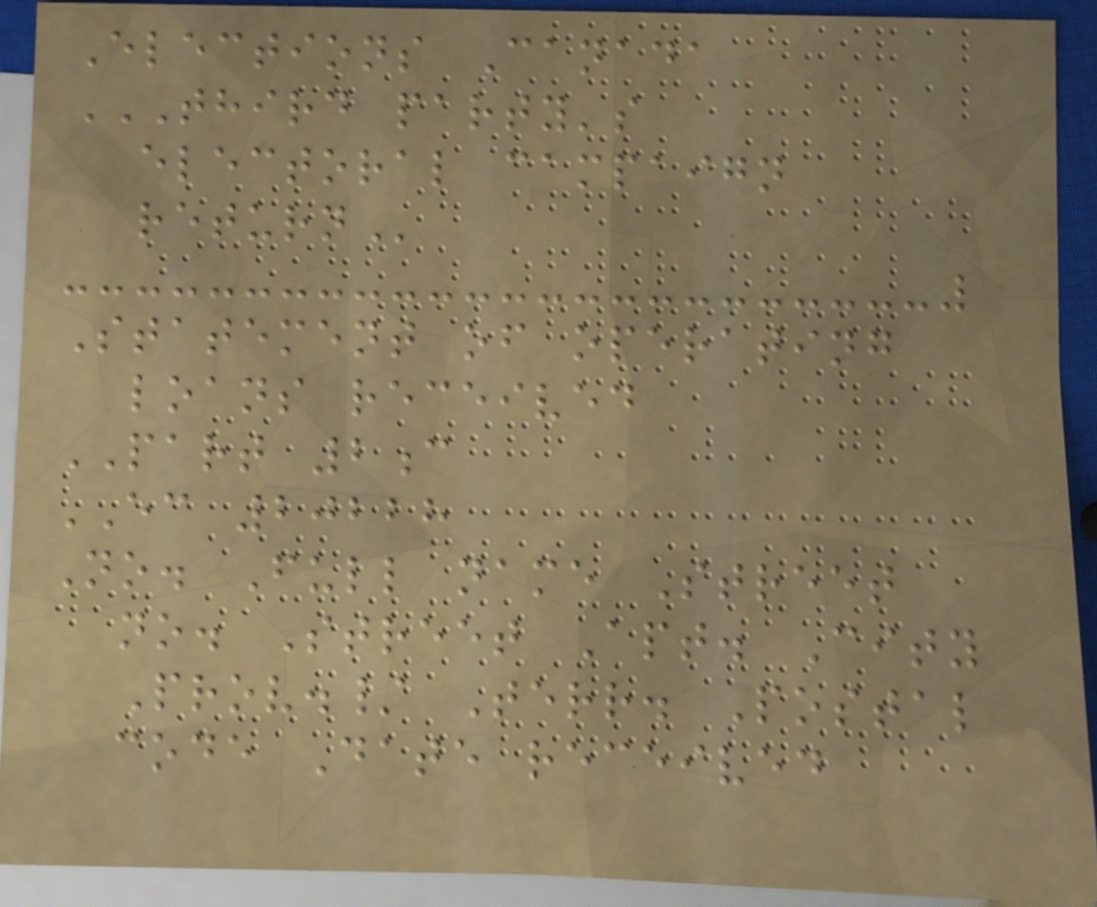Elections Canada
THIRD PARTY'S
ELECTORAL CAMPAIGN
RETURN
Statement of operating
loans received
PART 2c
EC 20228
No. Full name Street
no. Street Apt. City
Prov./ Terr. Postal
code Date received
